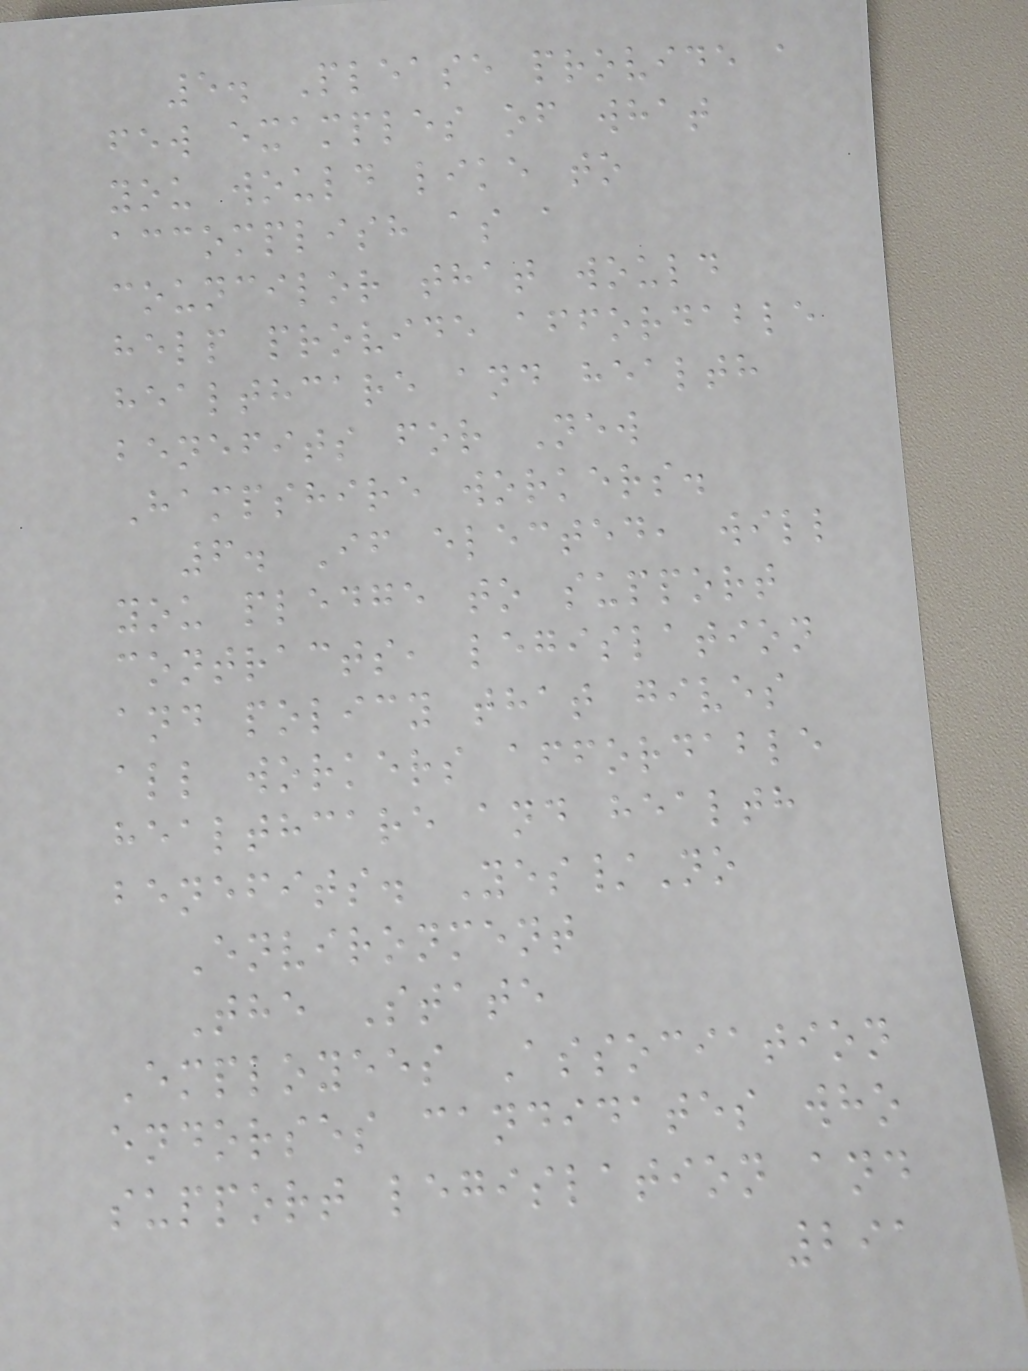5. Please provide a
few examples of what
you would like to
accomplish as a
councilor that would
help provide affordable
healthcare and health
benefits for New
Hampshire workers.
6. If elected, will
you pledge to support
contracts, legislation
and policy that gives
all workers affordable
healthcare and health
benefits. Yes/No
Environment
The State
Employees Association
endorses candidates who
support legislation and
291
